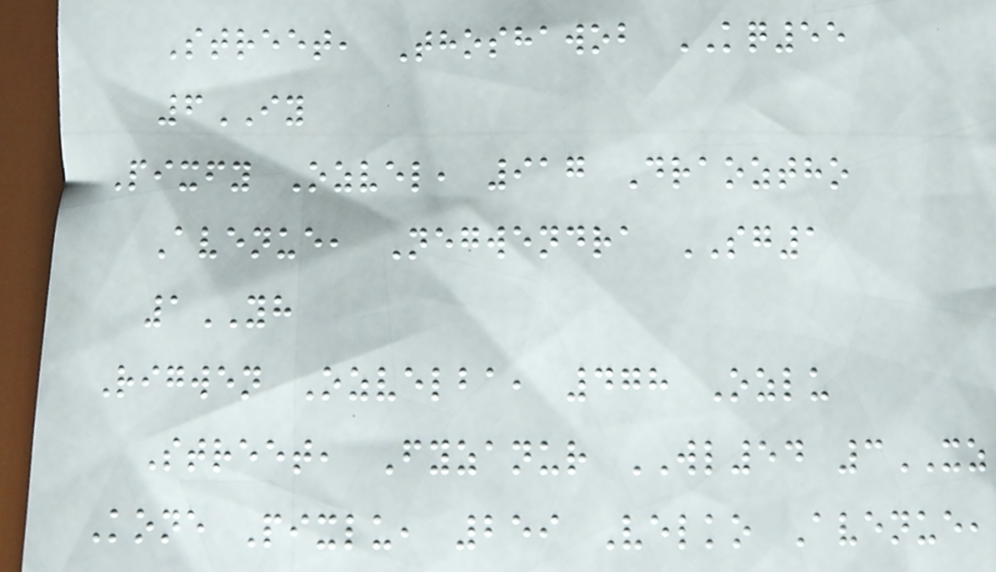Street, Thoshawob KQ55
6IY
Pixfy Ozvel, 917 Draoztho
Avenue, Negwendra SG1
1YH
Rigwen Ozvelba, 478 Ozlu
Street, Fyzanur WL54 3XZ
Kone Pixlu, 259 Velko Avenue,
